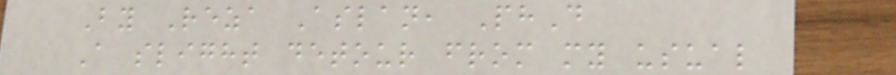By Reza Aslan, PhD
A slight detour from my usual
